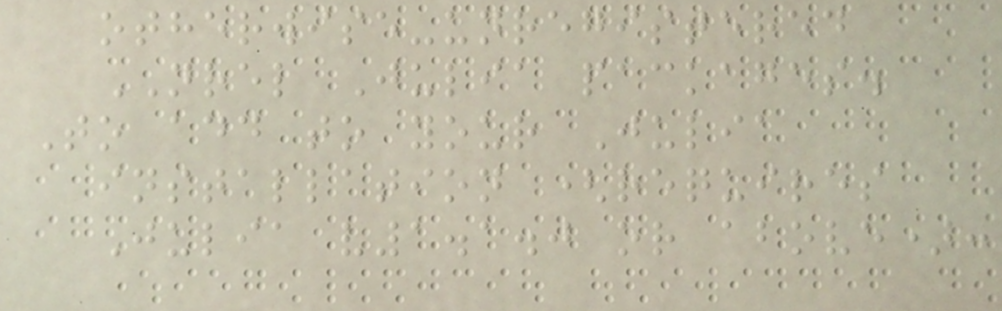otherwise-unregistered
NREL Julia packages.
To add to your Julia
installation (requires
Julia v1.1.0 or above):
